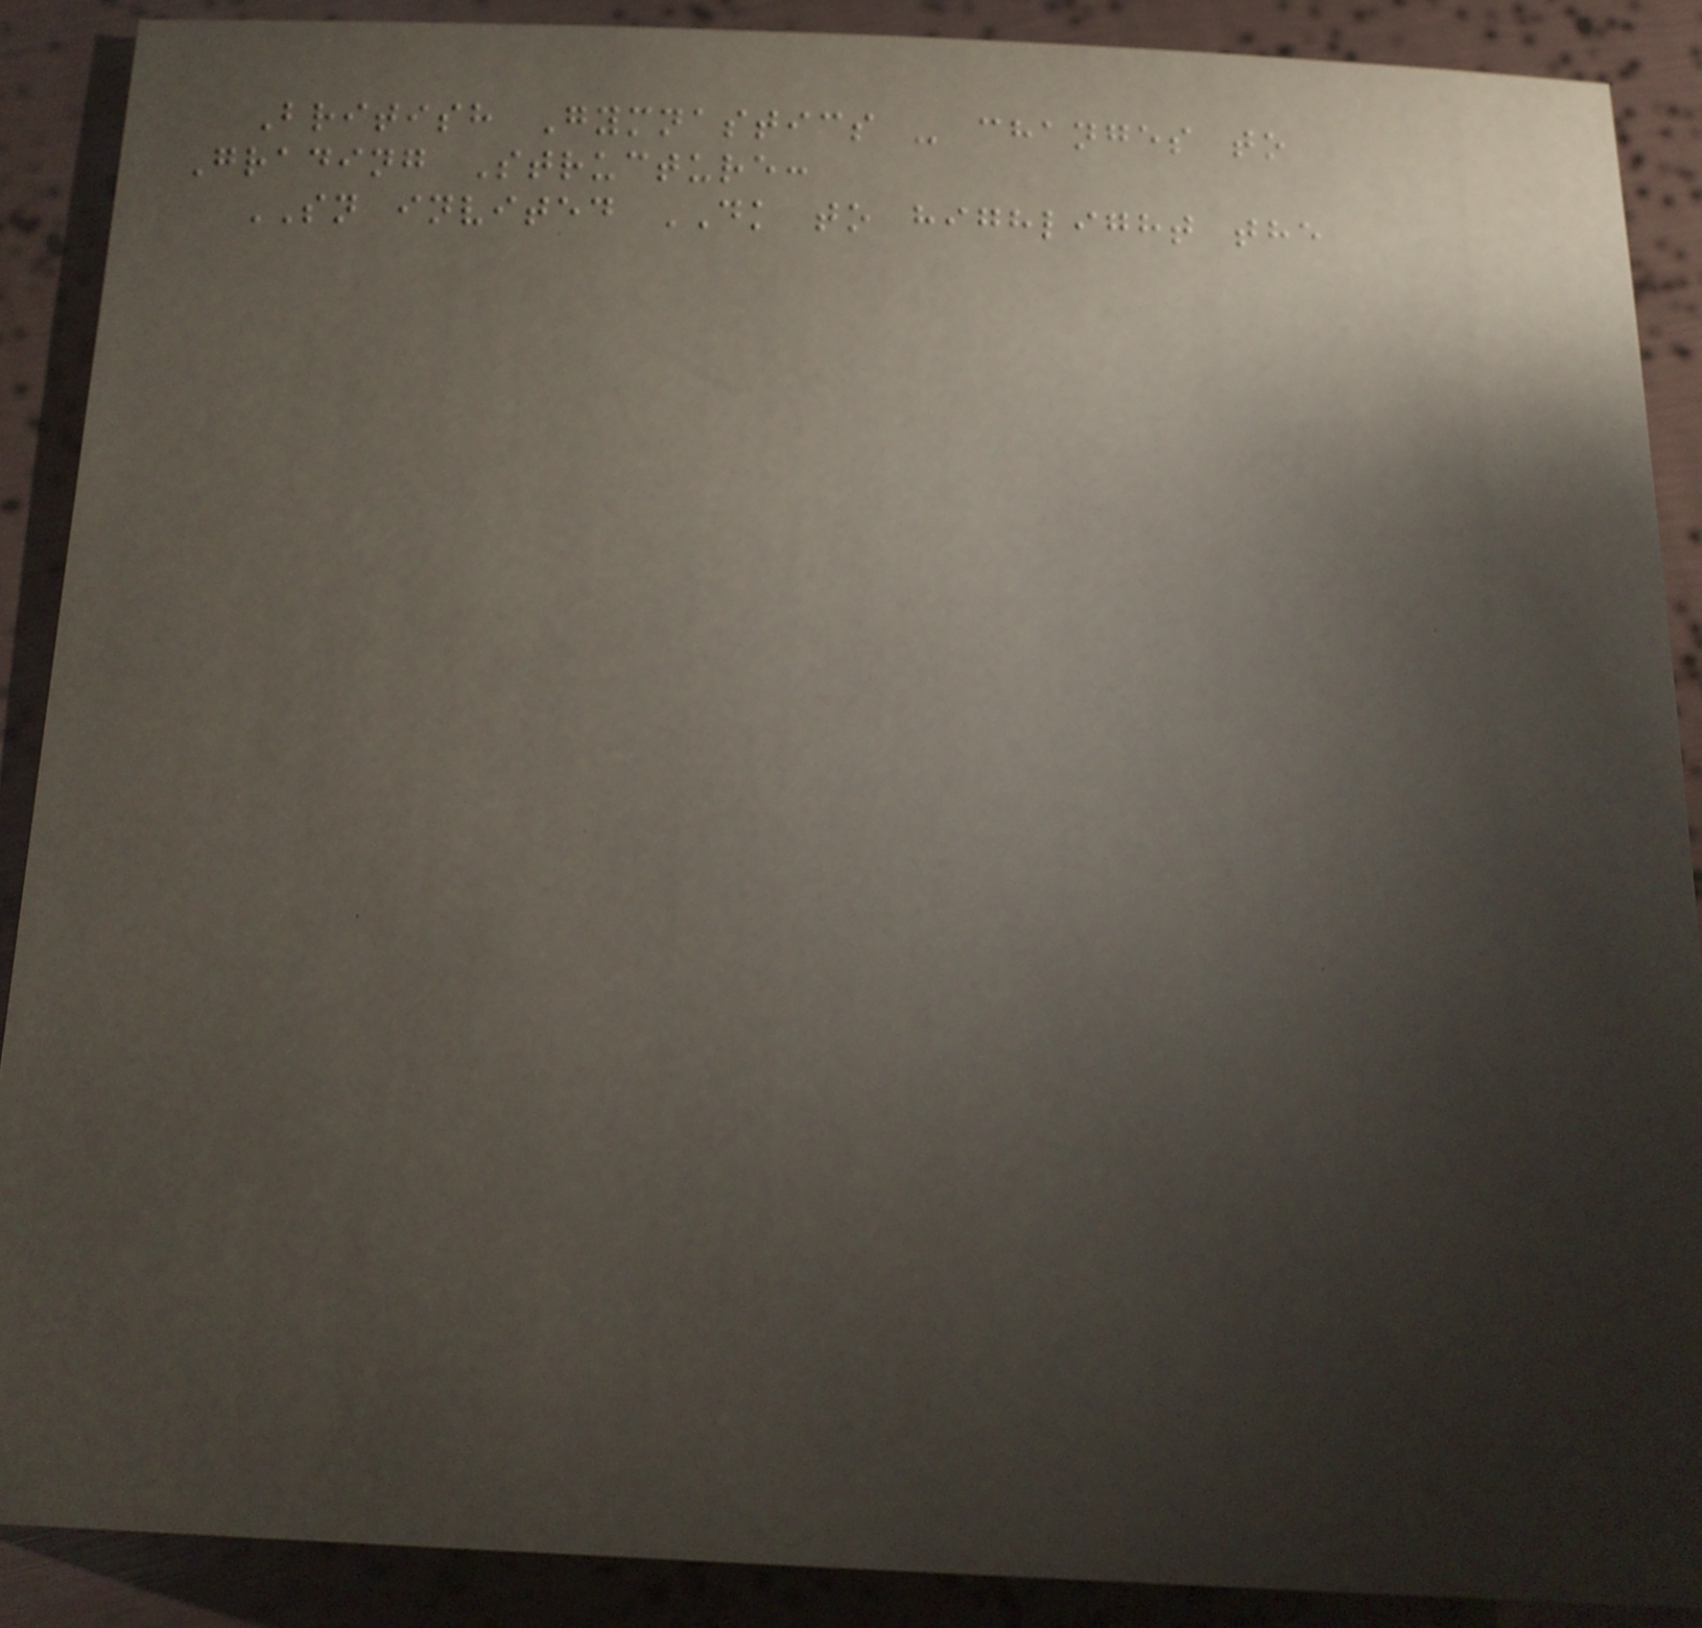British Gymnastics - changes to
Grading Structure:
SN invited DK to highlight the
